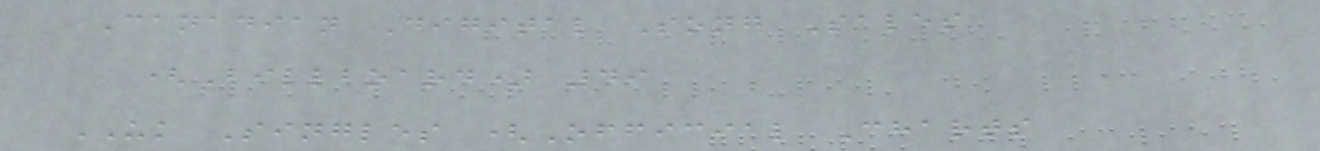Canadian Digital Song Sales
(Billboard) 49
UK Singles (Official Charts
